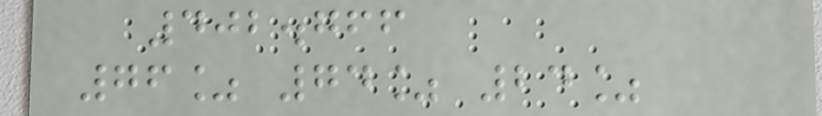402.766
76% 74% 24%
